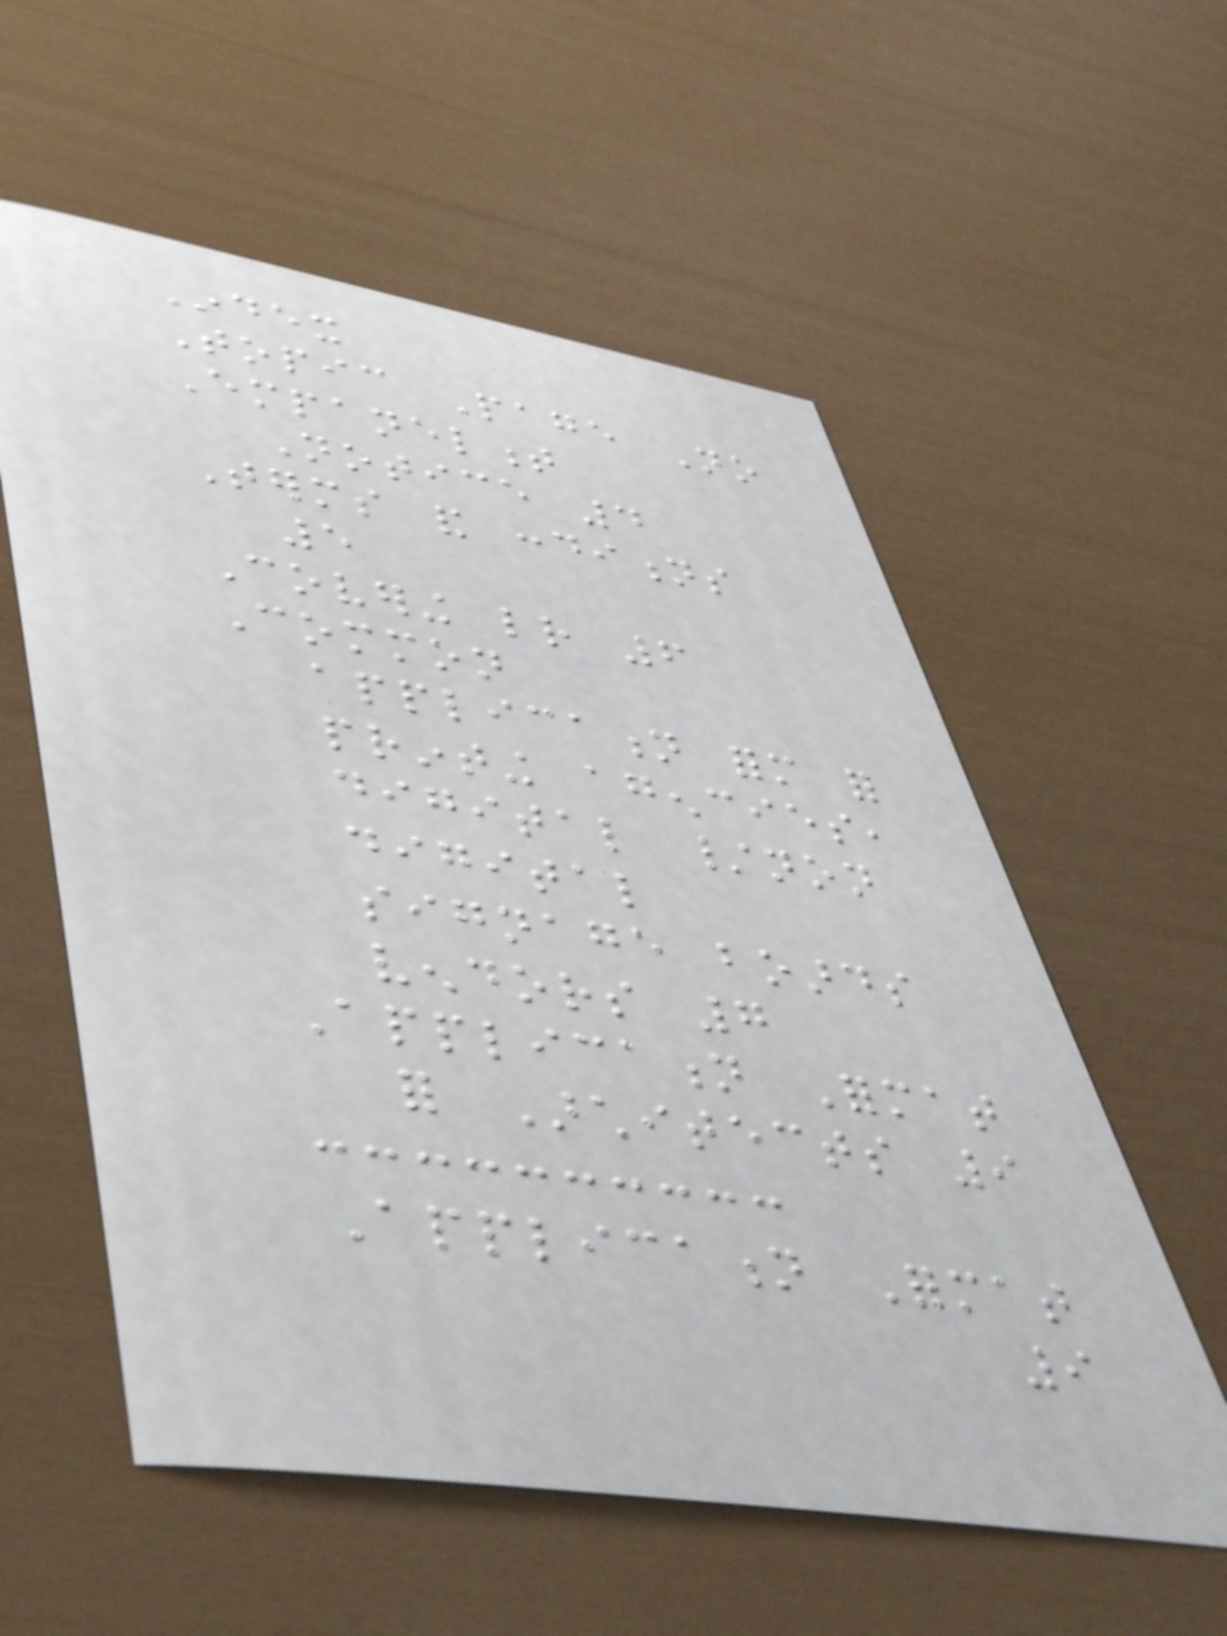Index
Topic Page No
Empanelment
Notice 4
Terms and conditions
5
Covering letter 6
Common
application form for
printing agencies,
digital /non
digital
signage boards
vendors 7
Application Format
for Architects 9
Application Format
9
